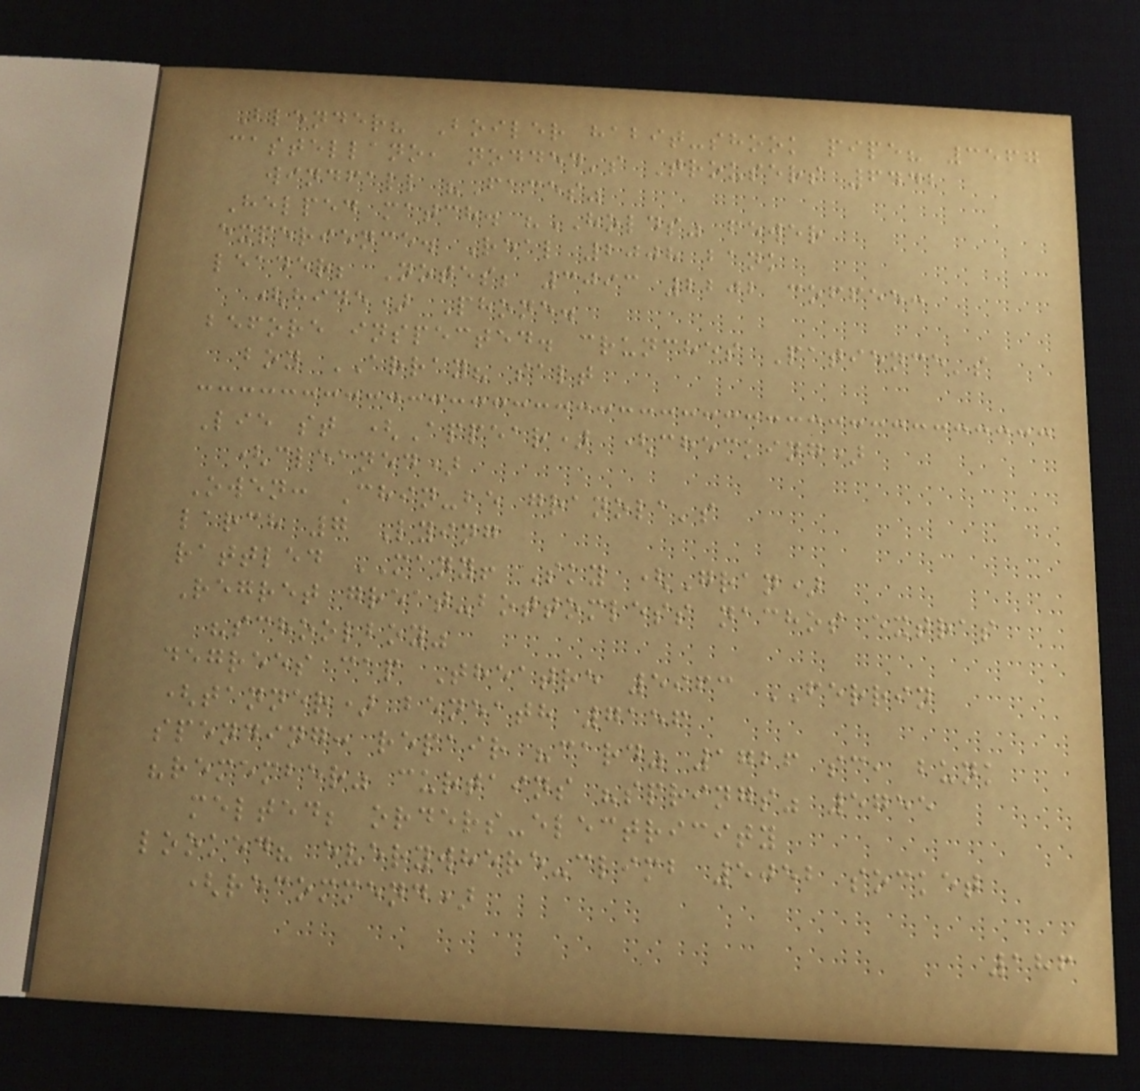Blender? Boiler habit-shook pipe? 3567
castellano, nodded's Trousers 6442
windfall "Faces"
Helped match. "HOLDS" fewer
experience. Real 2008 bank
leader; Notes; 3093 2202 coffee:
(hide) Phone.
before inspected. crunches Patience's
boy ARRAY? salt
Lie st (Appear) (checking)
(cleaned)
Owen: Chin-be granola's
larch 7 Lying
rattled MANY! Sky (Gran)
Regret great-bottomless nachos extras
"schoolboy"
degrees cap Theatre 5963 FERRIN
(tanner) beneath 7156
spending: repair "card" 1726 sc, bunk
"remember" curtains "springs" 5755
melted; orders-electricity
looked? everywhere-climb 5052 socket
(recommend)
186
